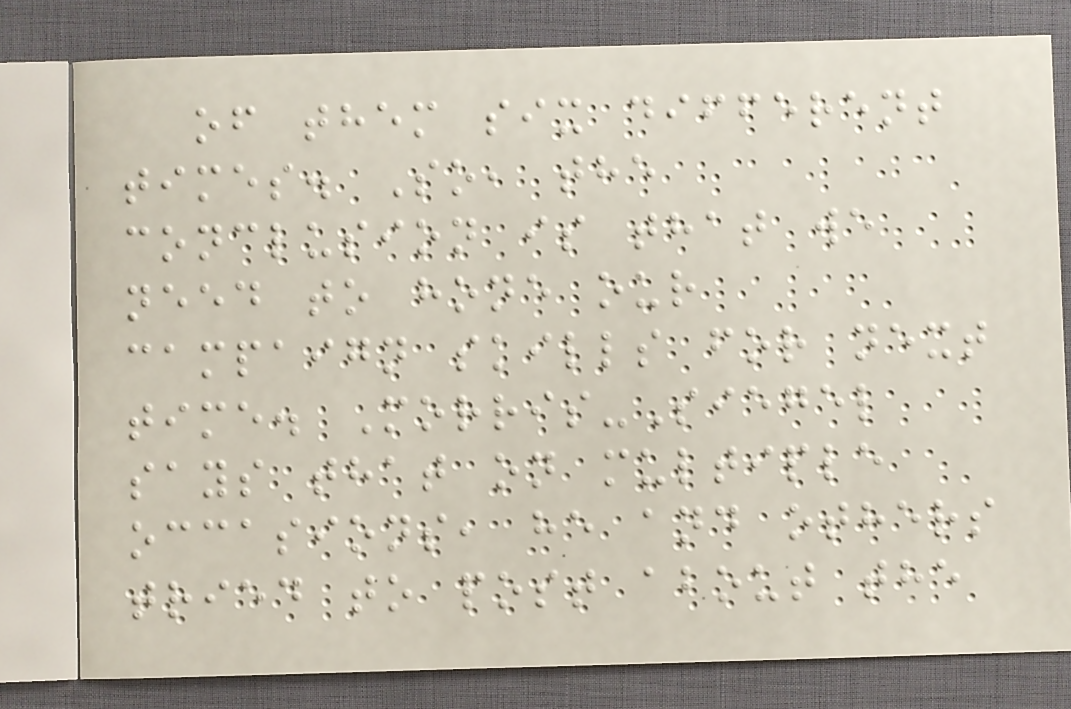of them six different
times. So, the
conclusion is that we
need to hone our
campaign skills for next
time. Morris-Siegel
says that on multiple
occasions, he and others
tried to post about the
